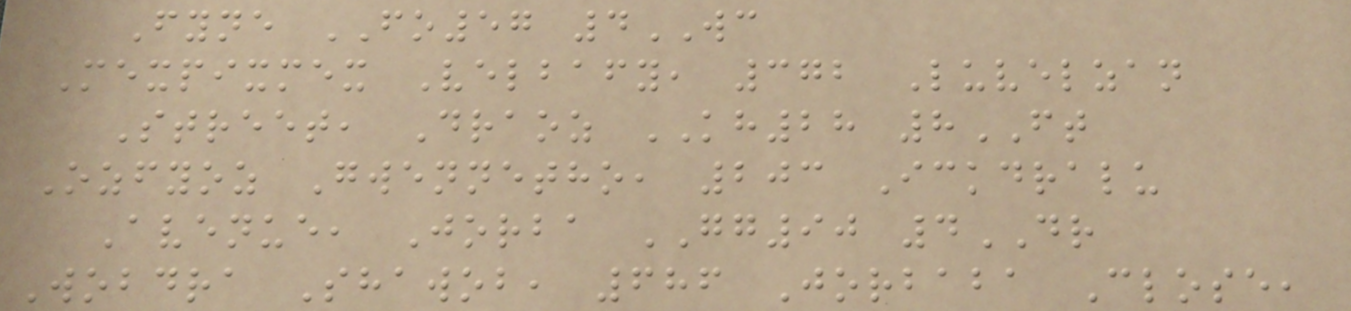Fyne FO57 4WC
Mexpixmex Velbafy, 372 Luvelzan
Street, Draoz KH28 8FT
Ozfyoz Gwennetho, 203 Ickdralu
Avenue, Jorba GG90 4DR
Wobdra Shawob, 686 Jorbaba Close,
